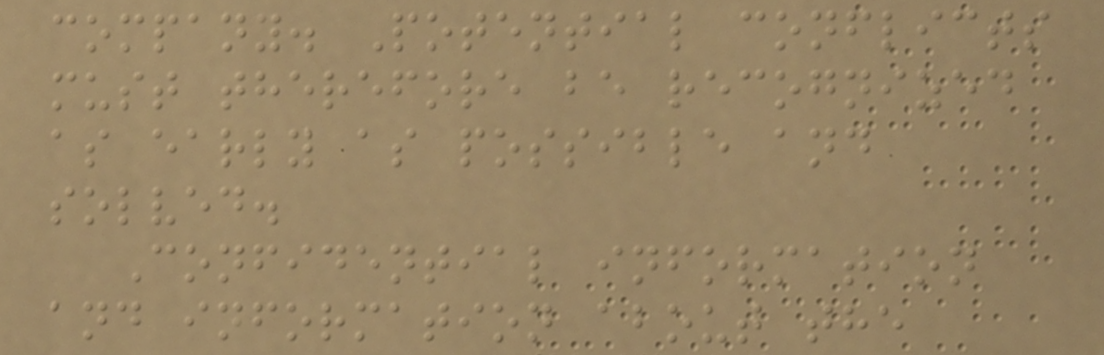company. Potential conflicts
must therefore be recognized
as early as possible and
solved.
Confidential information
and information about the
